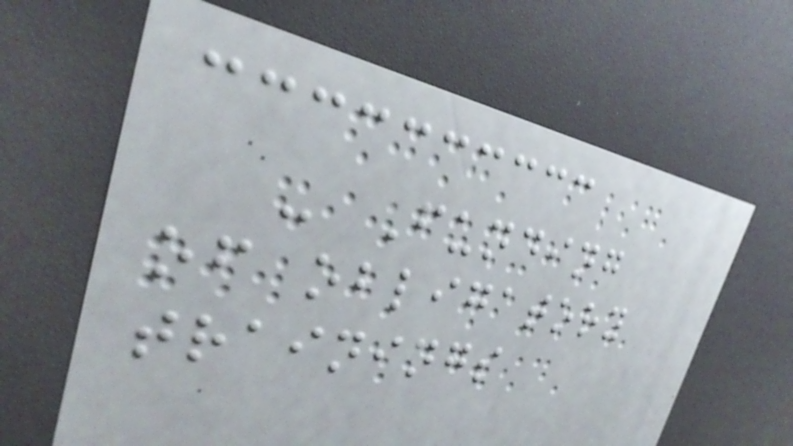- Funding
of obligatory
trainings
